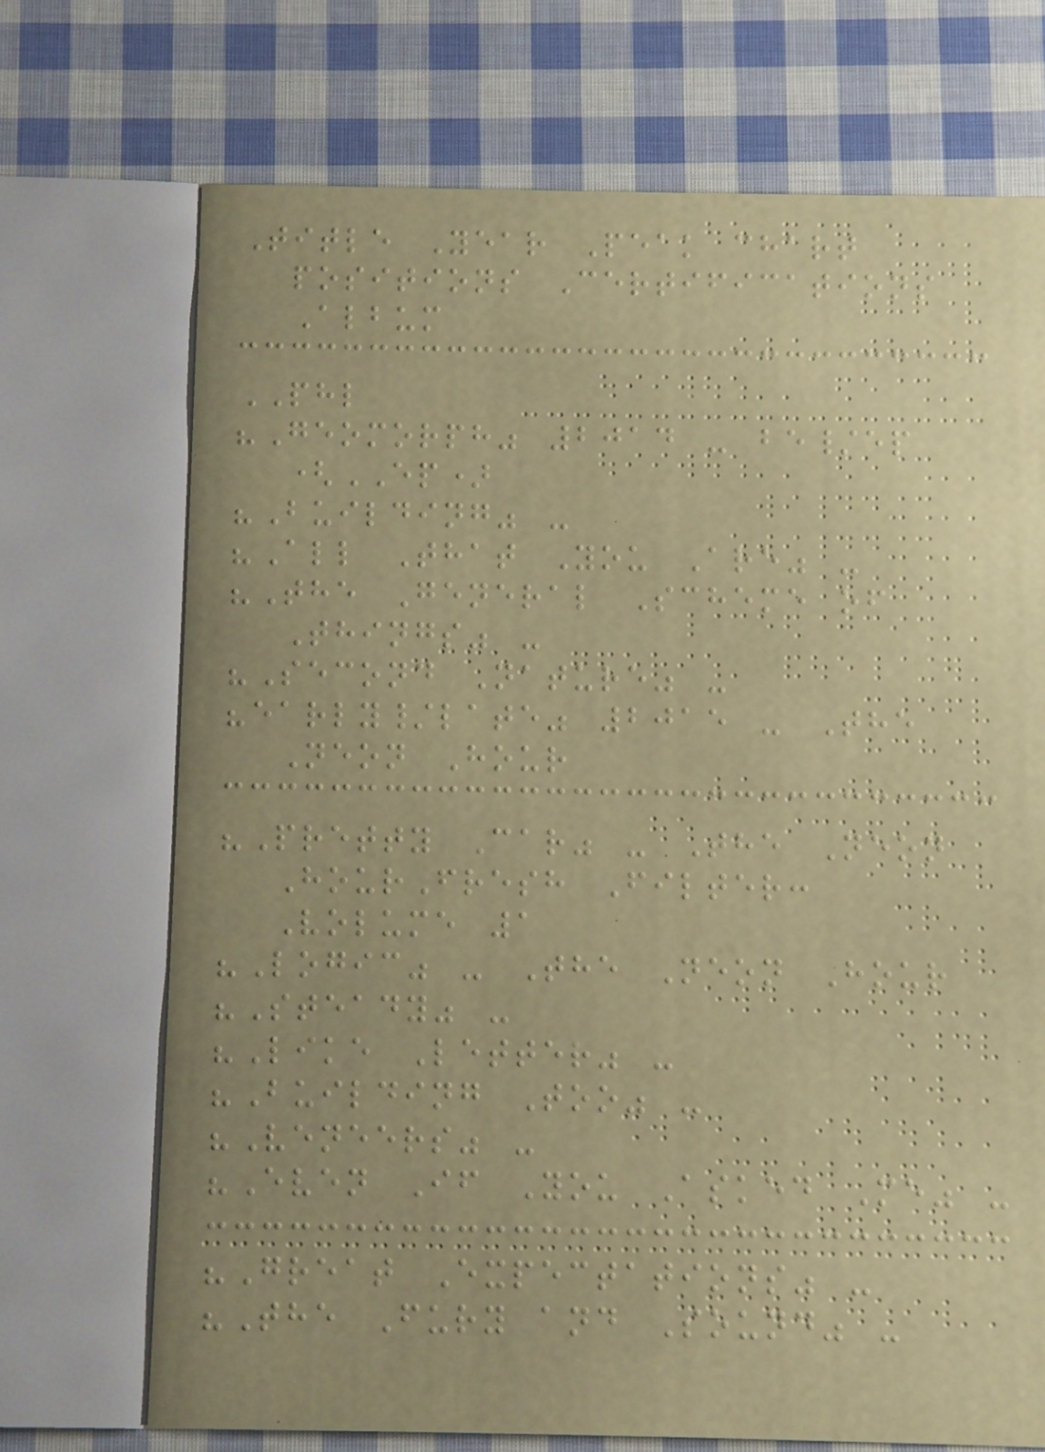Title Year Peak chart
positions Certifications
Album
PHL
"Geomorph" 2014 - be/ep
(EP)
"Building" -
"All That You Are" -
"The General Scheme of
Things" -
"Second Nature" -
"early/late" 2015 - The
Neon Hour
"Pretty Car" - The Neon
HourFresh Filter:
Volume 1
"Logic" - The Neon Hour
"Steady" -
"Like Letter" -
"Building Too" -
"Veneers" -
"Even If You Asked Me" -
"Great Expectations" -
"The Fury and Sound" -
